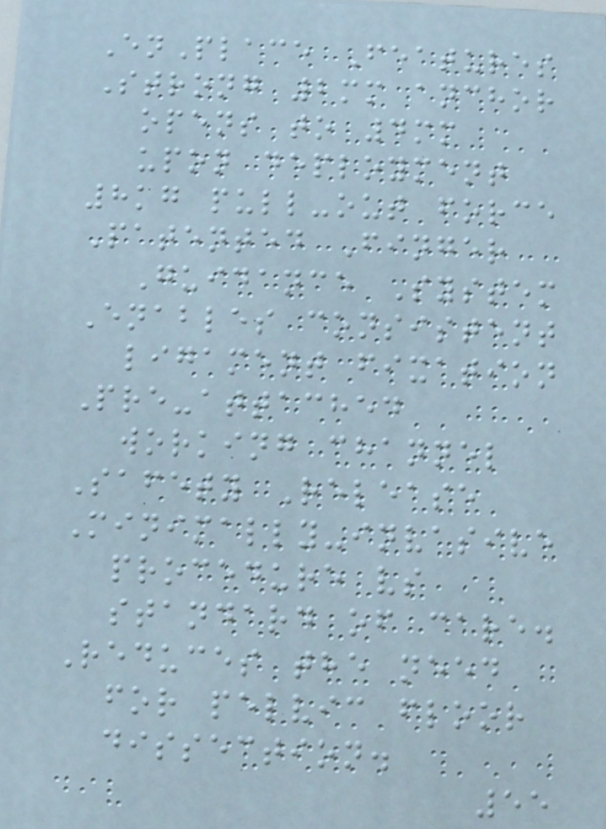EnPlace Features
Strong 2mm anchor
opens to 4mm
upon deployment
8kg pull-out force
Patented Finger
Guidance System
Enables consistent
ligament fixation
Pre-attached
working channel
Safety Release
Minimally-invasive
procedure vs
standard of care.
Reduces the need
for pelvic floor
dissection.
55
